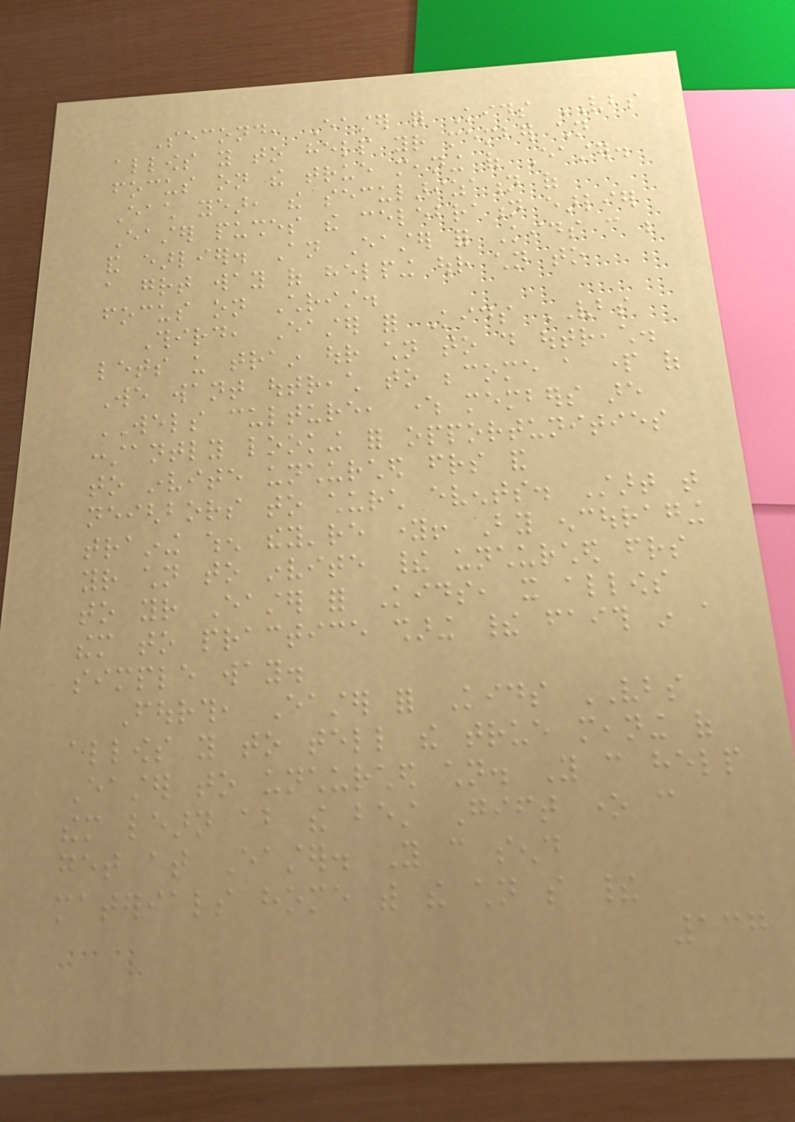Second, Easter for Kids VBS
allows you to help your member children
focus on the true meaning of Easter.
Each year, the secularization of
Easter pushes the celebration earlier
and earlier. An Easter for Kids can be
a great way of helping our children to
focus on Christ.
Third, Easter for Kids VBS
lets us train our children to do outreach.
We want outreach to become a part of
WELS culture, where members are
constantly looking for opportunities
to invite unchurched friends and
neighbors to church events. Start that
training when they're young! By encouraging
your children to invite their unchurched friends
to your Easter for Kids, it allows
them to practice sharing their faith in a
simple way.
Fourth, Easter for Kids VBS
allows you to tell the true meaning of
Easter to unchurched children. You can help
them learn about the best Gift one can
get at Easter. You can send
materials home with the children so their
137
